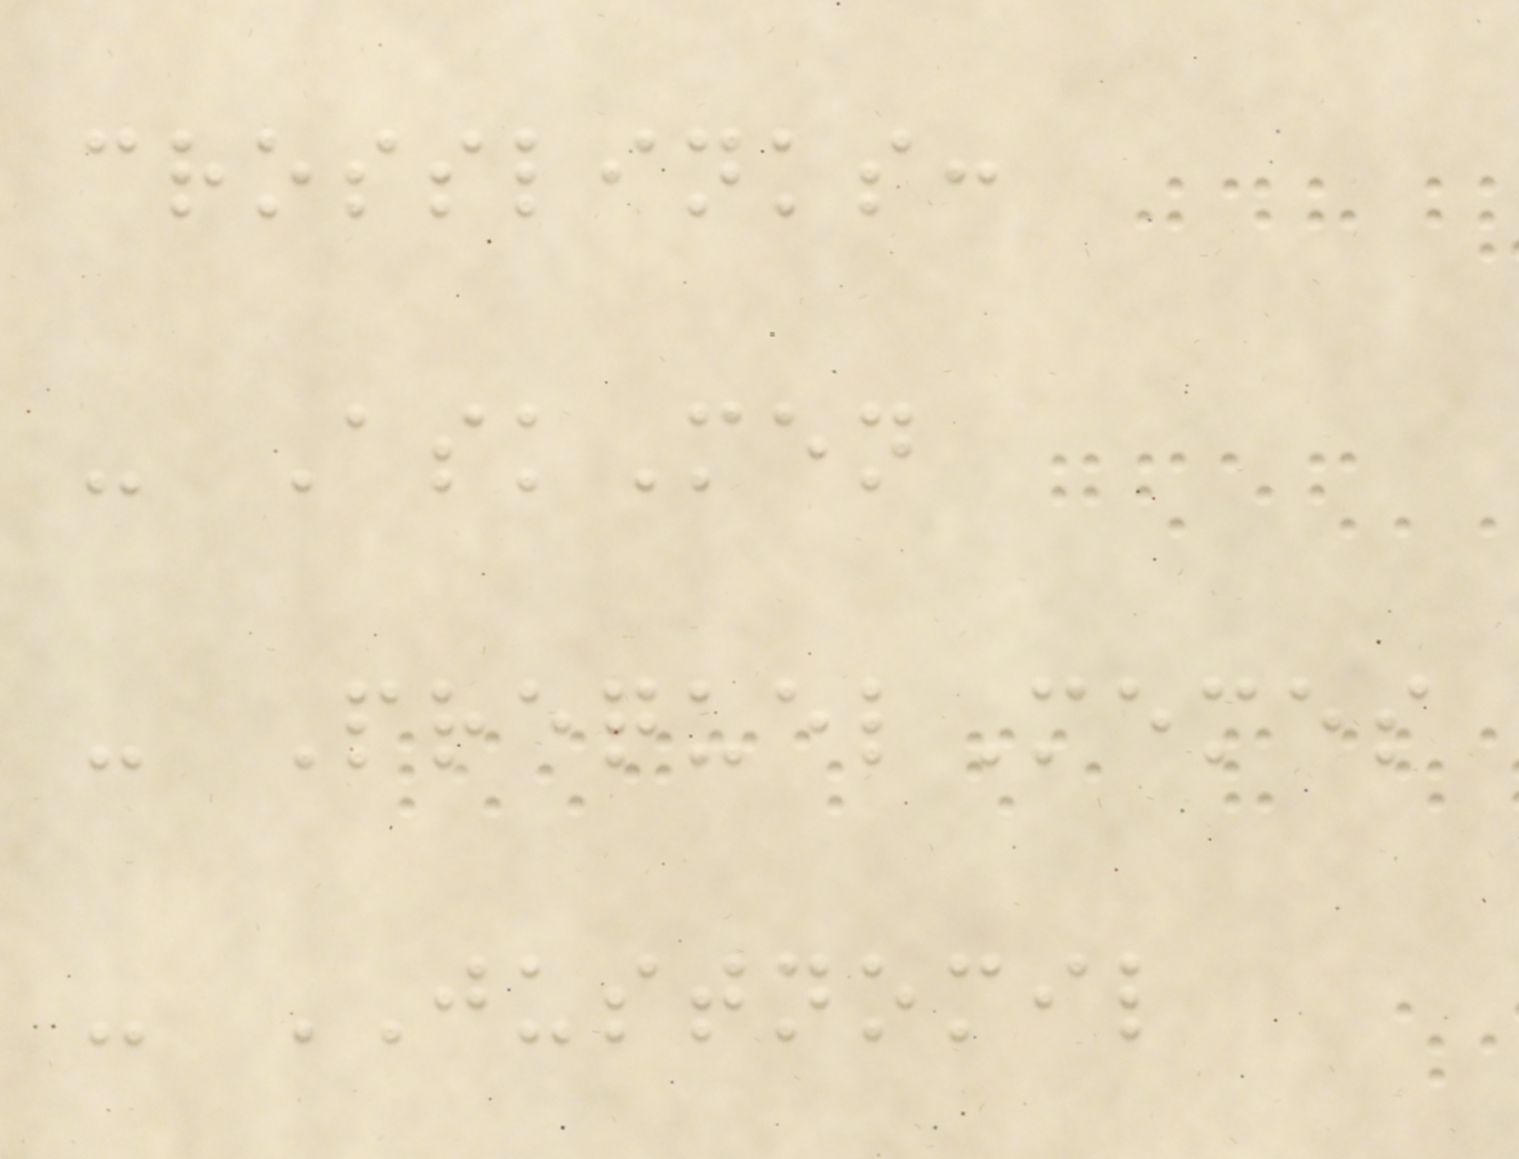crosslinks:
- AskMen
- PrequelMemes
- JUSTNOMIL
